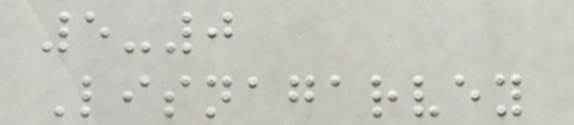5-0
Lisnagarvey
